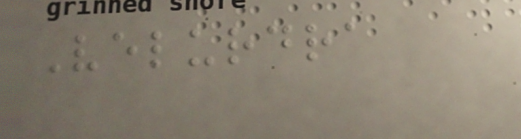Velurdra
